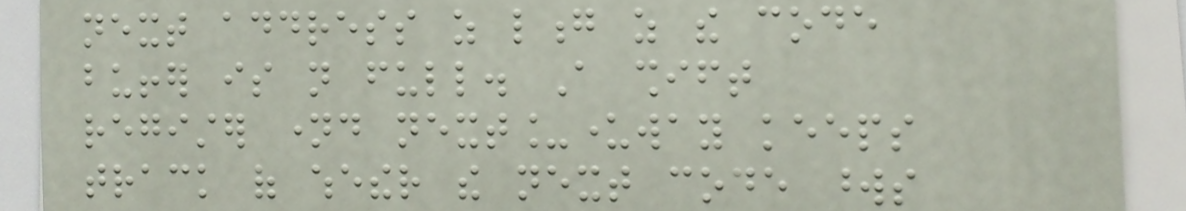next address as long as the code
buffer is not full. A shift
register named next_underway keeps
track of whether the next code words
